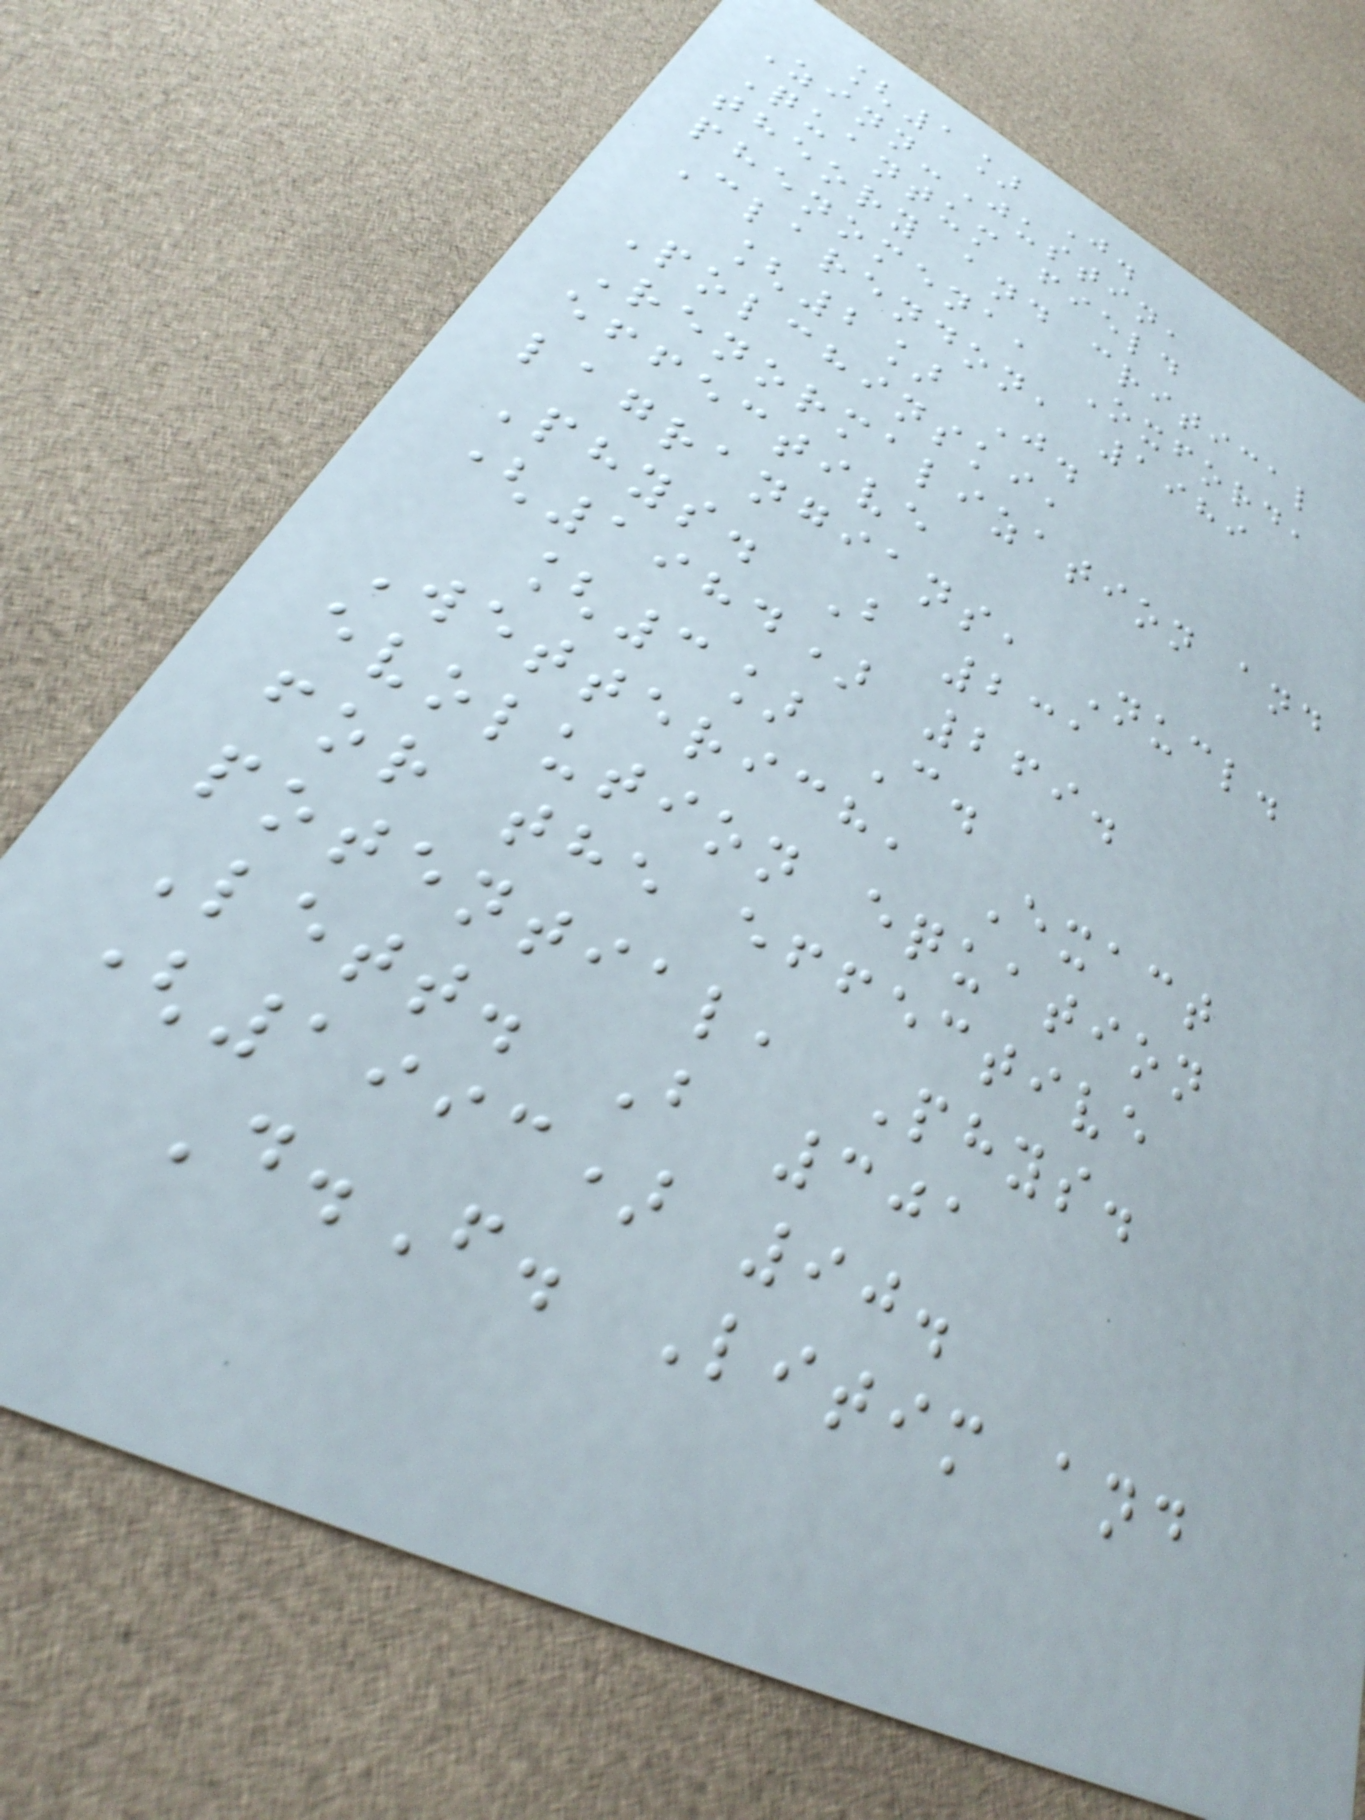[1] J.
Zinn-Justin,
Quantum field
theory and critical
phenomena, Oxford,
Clarendon, 1989
[2] J.
Polchinski,
Renormalization and
effective
lagrangians, Nucl.
Phys. B 231
(1984) 269.
[3] C.
Wetterich, Exact
evolution equation
for the effective
potential, Phys.
Lett. B 301
(1993) 90.
D.F. Litim and
